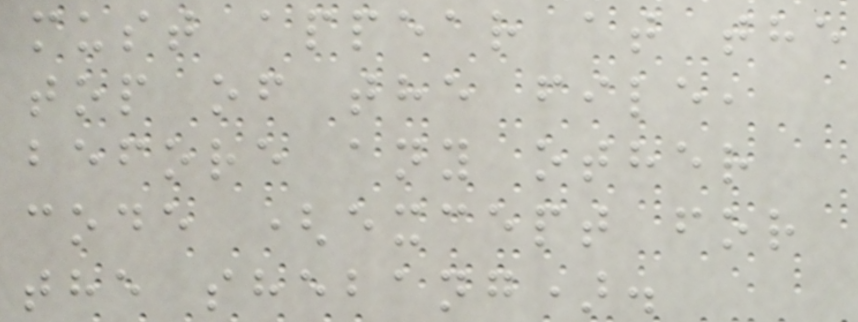must appear at the
top of the file,
before any other
code (except for
the shebang).
